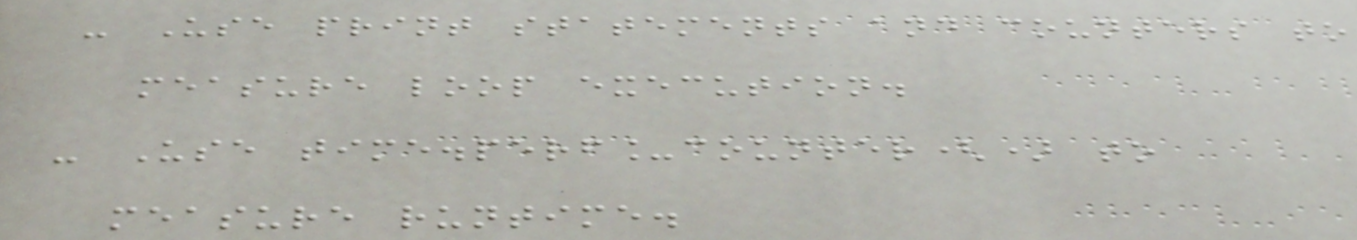- Use print statements and counters to
measure loop execution.
- Use time.perf_counter() to
measure runtime.
